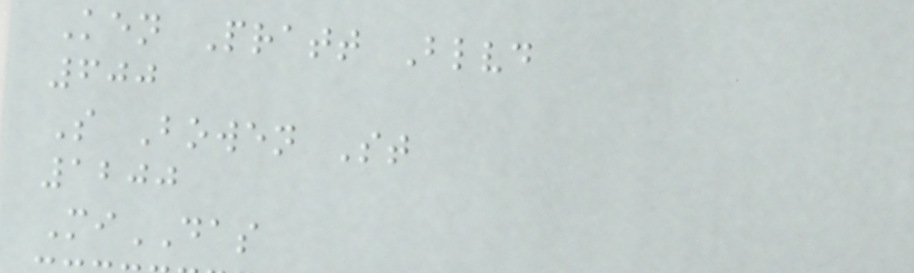Ken Pratt Blvd
600
S Bowen St
1200
MiDAS
